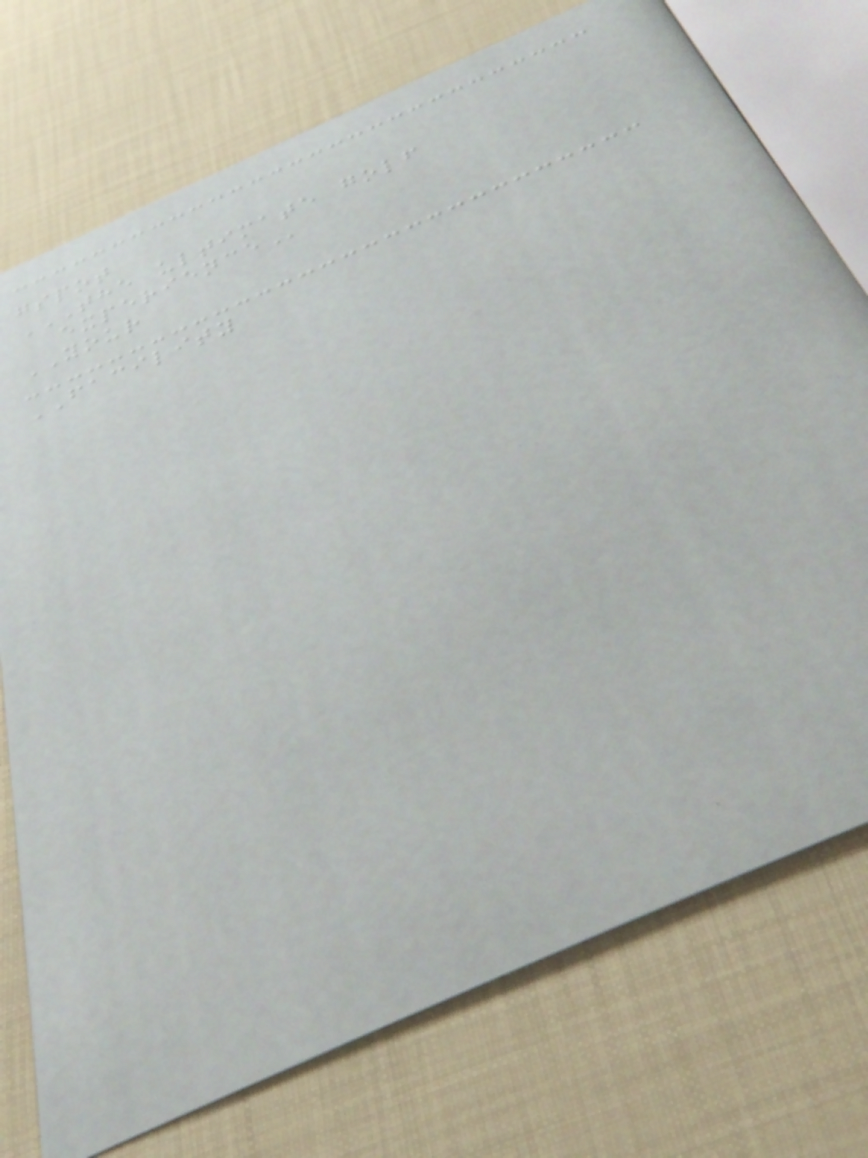gspot
THE ULTIMATE GOLF
EXPERIENCE
YOUR
FACILITY
